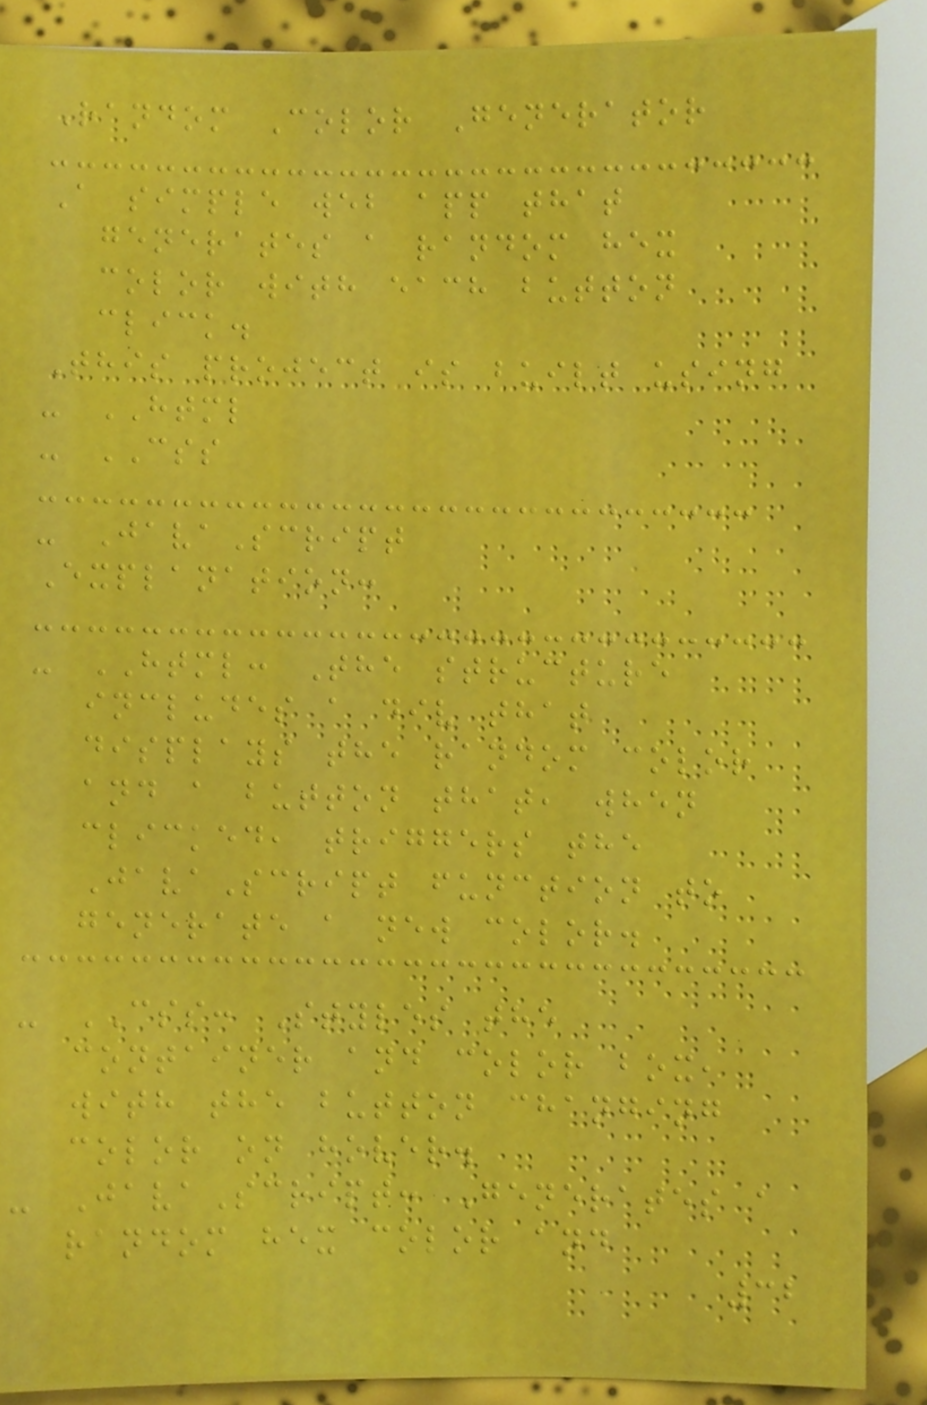Random Color Generator
A simple web app that
generates a random hex
color with each button
click.
This project is built using
- HTML
- CSS
- JavaScript
Explanation:
- HTML: The structure
includes a div that
displays the random color
and a button that, when
clicked, triggers the
JavaScript function to
generate a new color.
- CSS: Styles the
container and color box,
with the button changing
color on hover.
- JavaScript: Generates a
random hex color and
32
